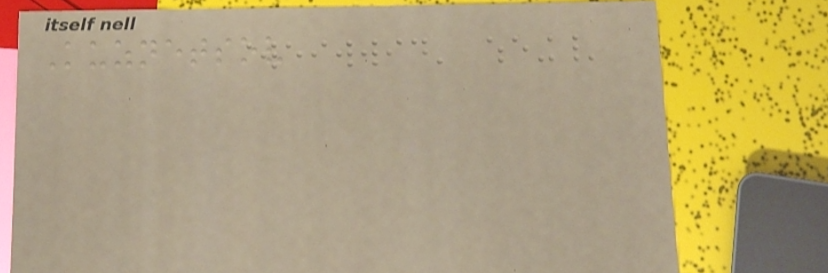Kuznetsov
